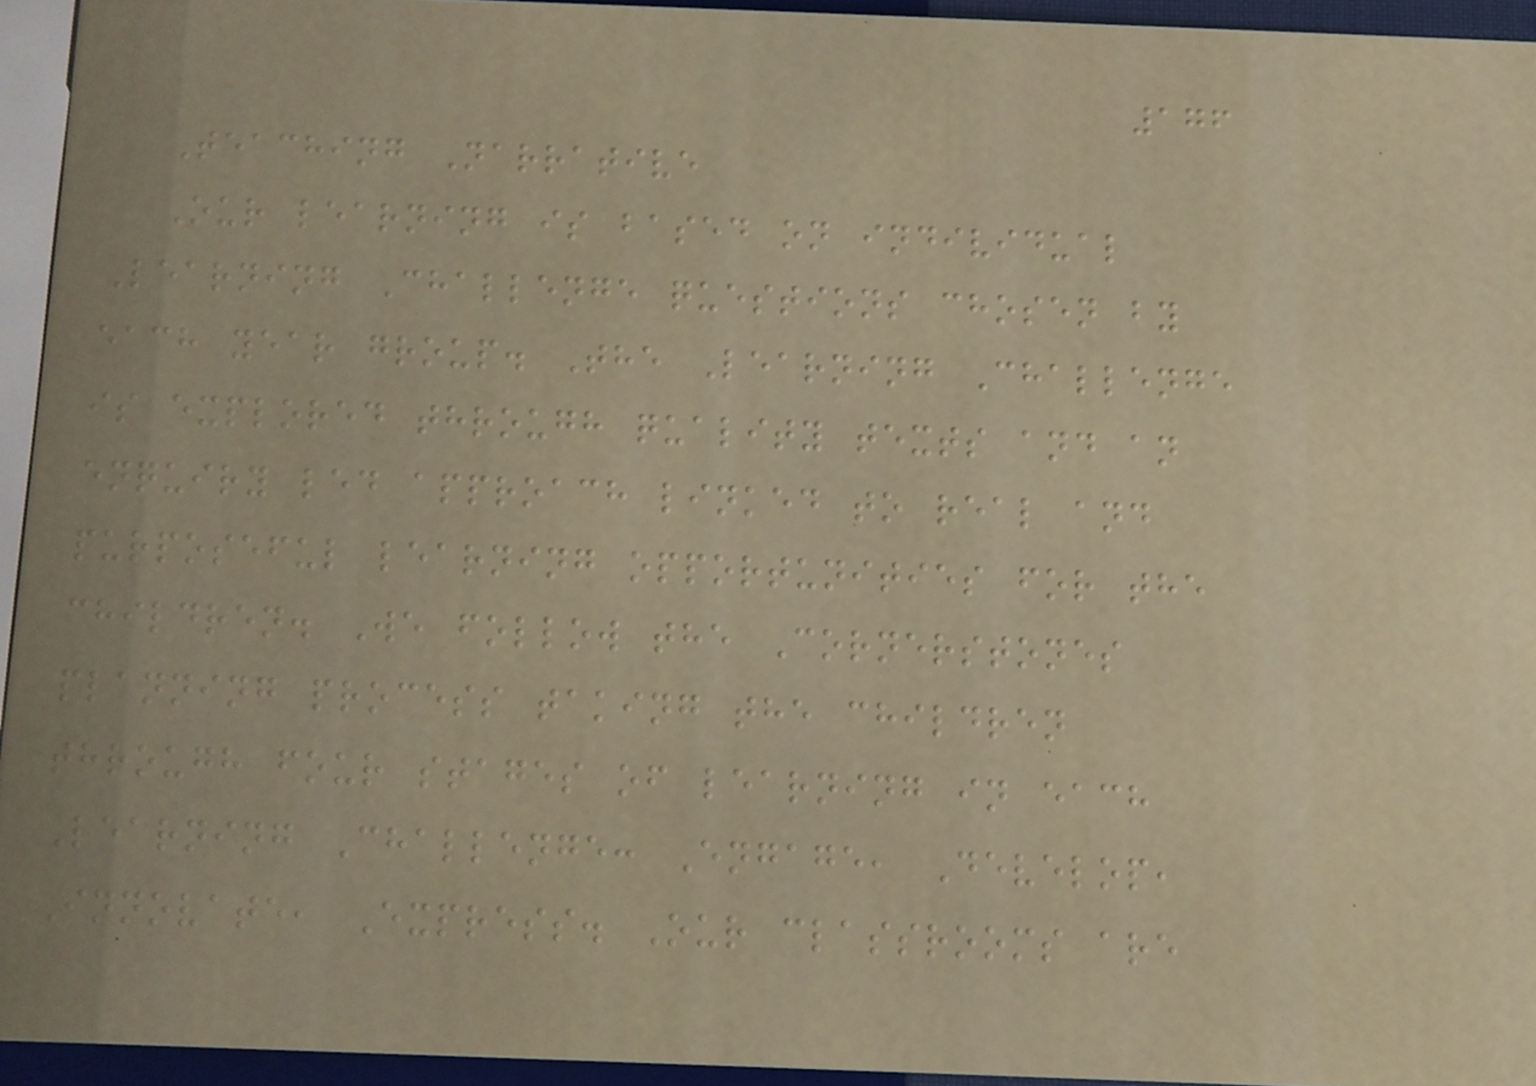176
Teaching Narrative
Our learning is based on individual
Learning Challenge questions chosen by
each year group. The Learning Challenge
is explored through quality texts and an
enquiry led approach linked to real and
purposeful learning opportunities for the
children. We follow the Cornerstones
planning process taking the children
through four stages of learning in each
Learning Challenge: Engage, Develop,
Innovate, Express. Our classrooms are
